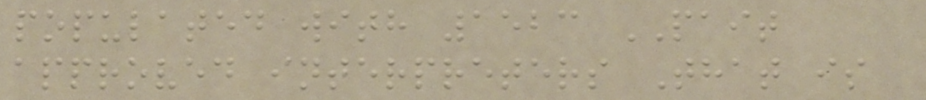populated with 1523 PAIT
approved interpreters That is
